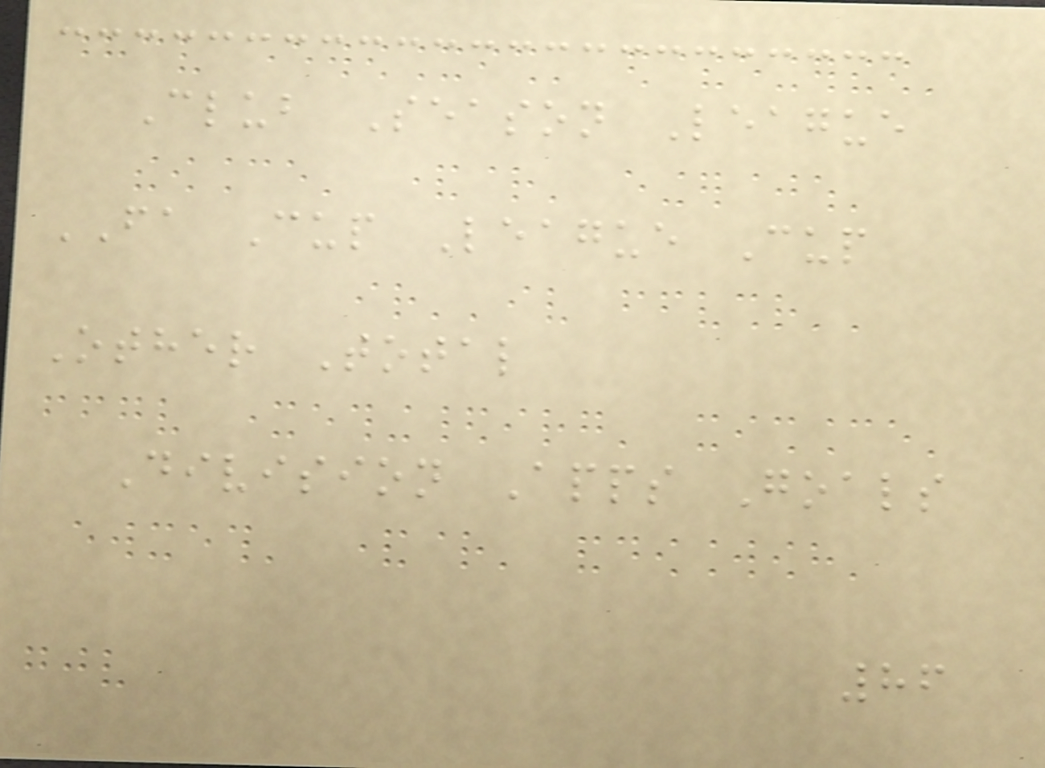Club Season League
FA Cup League Cup
Other Total
Division Apps Goals
86
